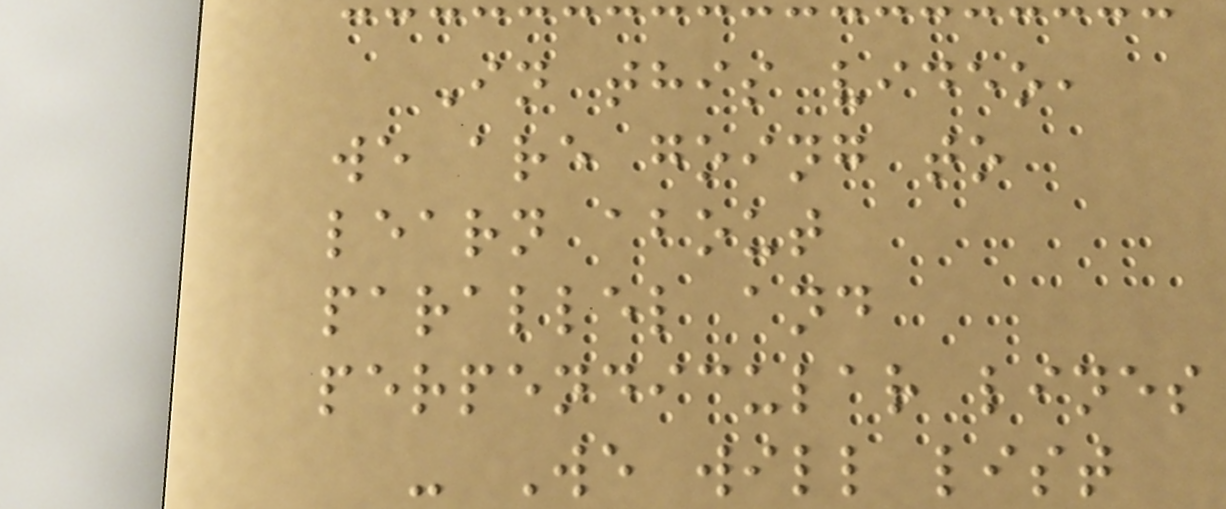In this video,
we are going to
learn about
parallel and
perpendicular lines
- We will list
